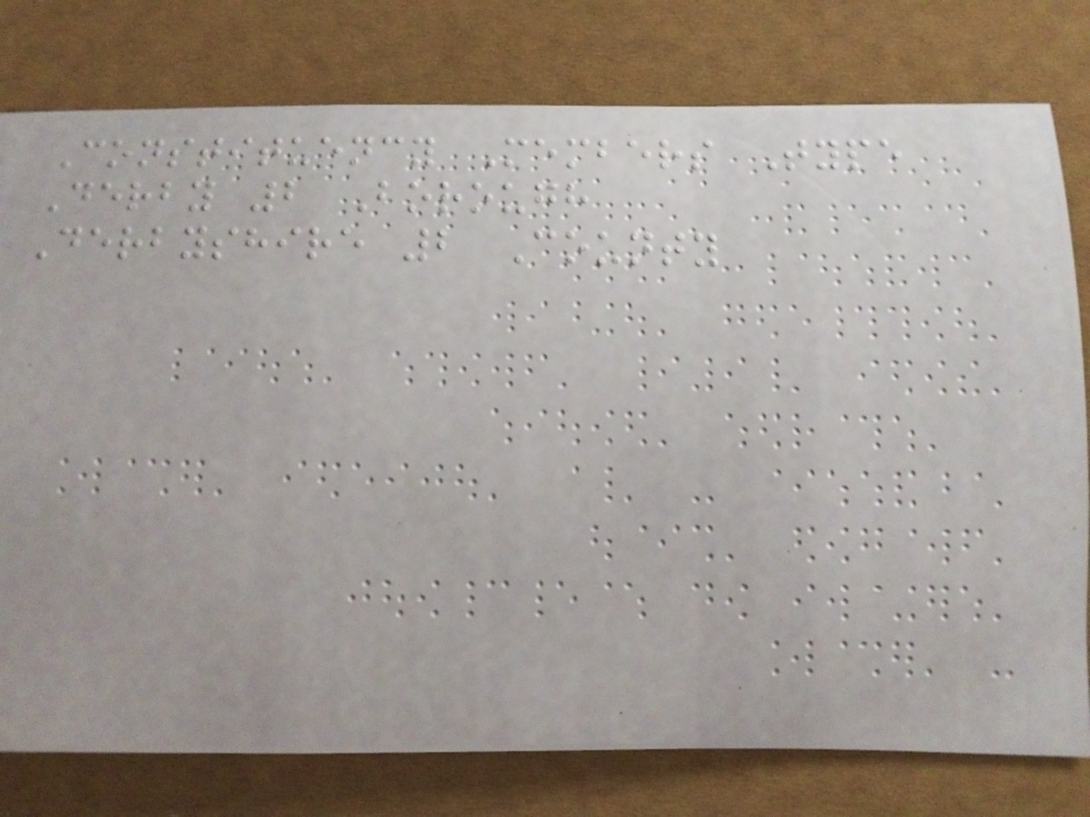Constituency Members Type
Derby 2 Borough
Derbyshire 2 County
